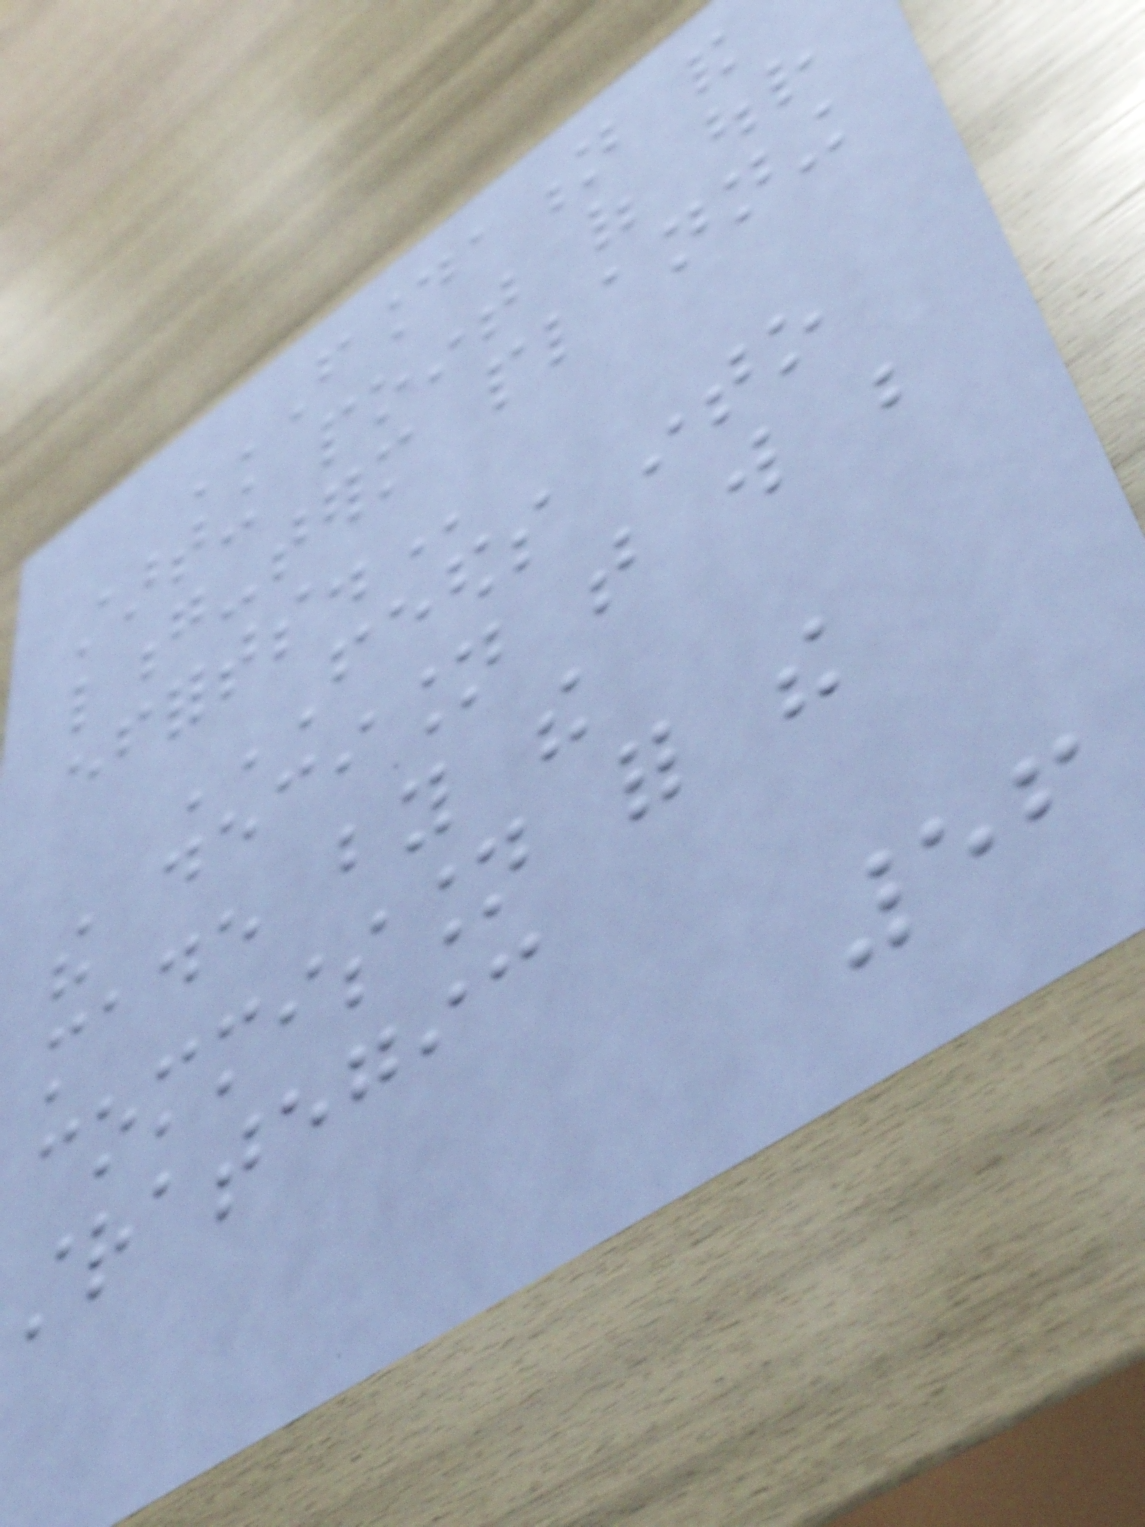FOUNDATION AND
STARTING POINT OF OUR
LONG-TERM PLANNING
EFFORTS.
FEEDS INTO
THE DECISION THAT WILL BE
MADE BY THE
COMMISSION FOR THE
STRATEGIC
56
